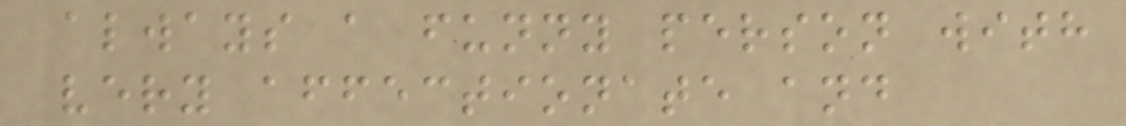always a funny person with
very affectionate and
